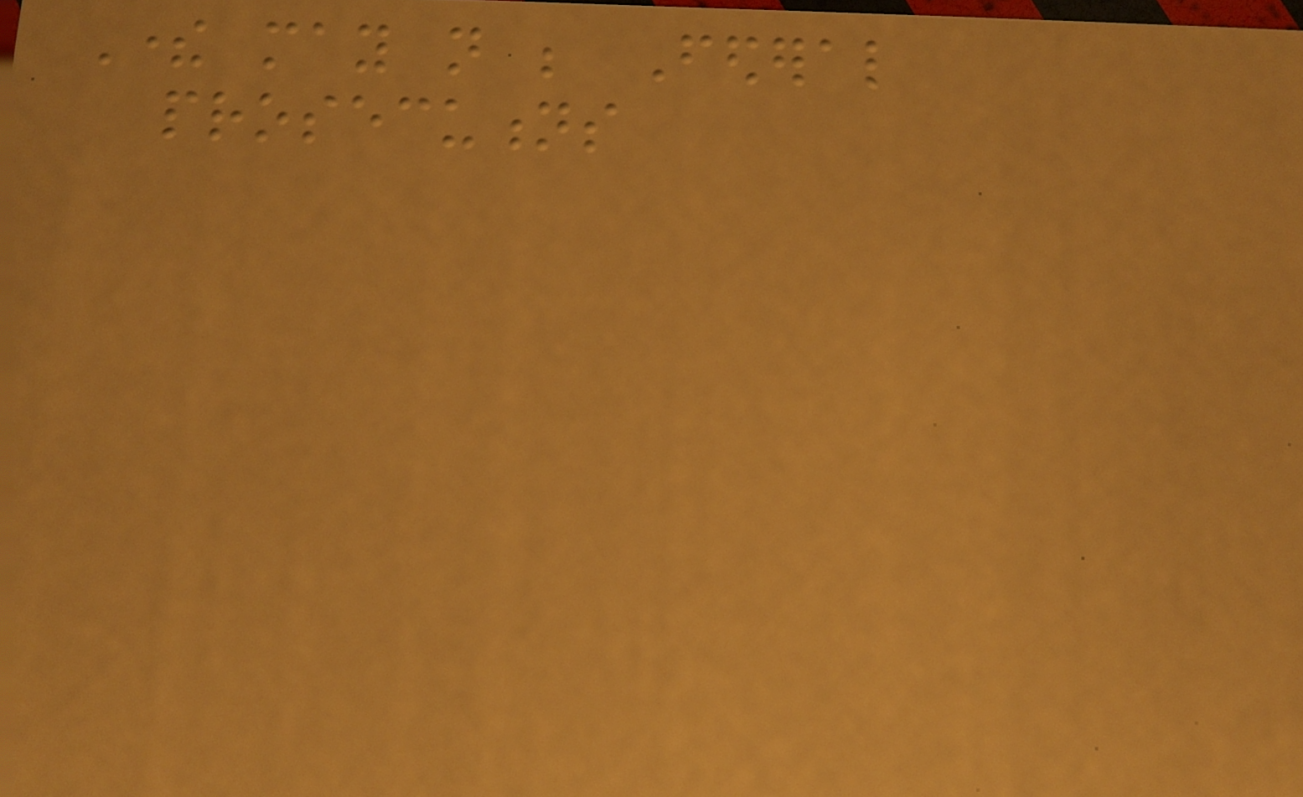There may not be Federal
prosecutions
